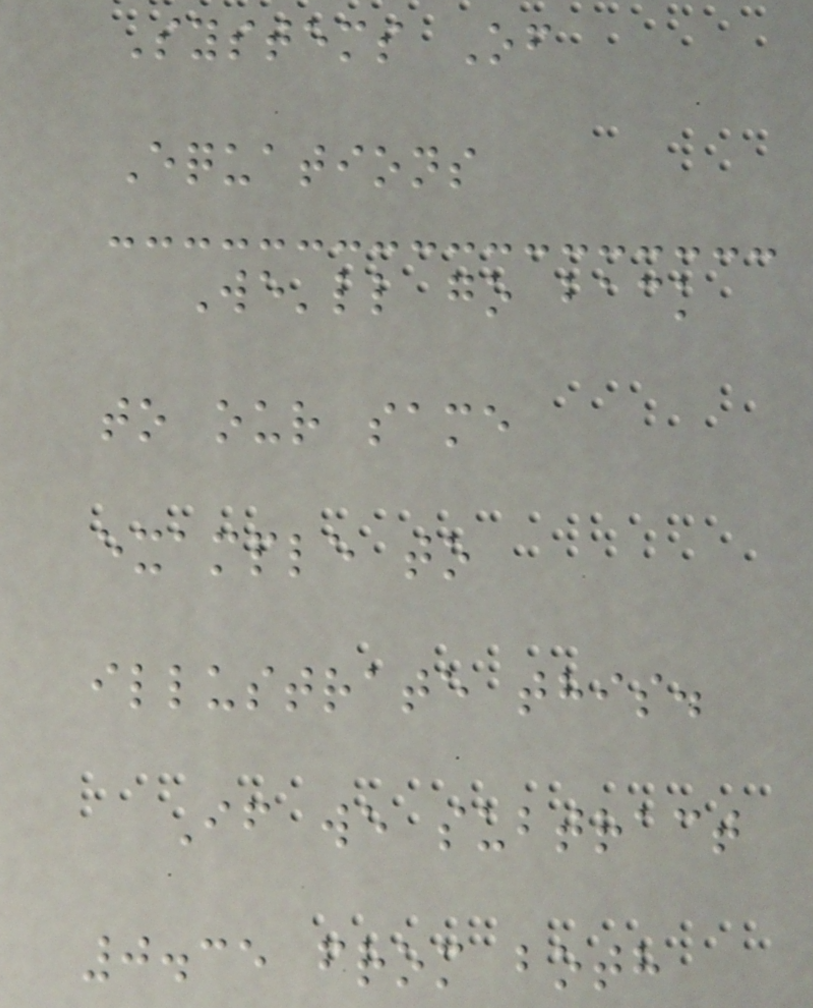Systems Of
Equations
We'll go back
to our same
example to
illustrate this.
If we subtract
0.35 from both
